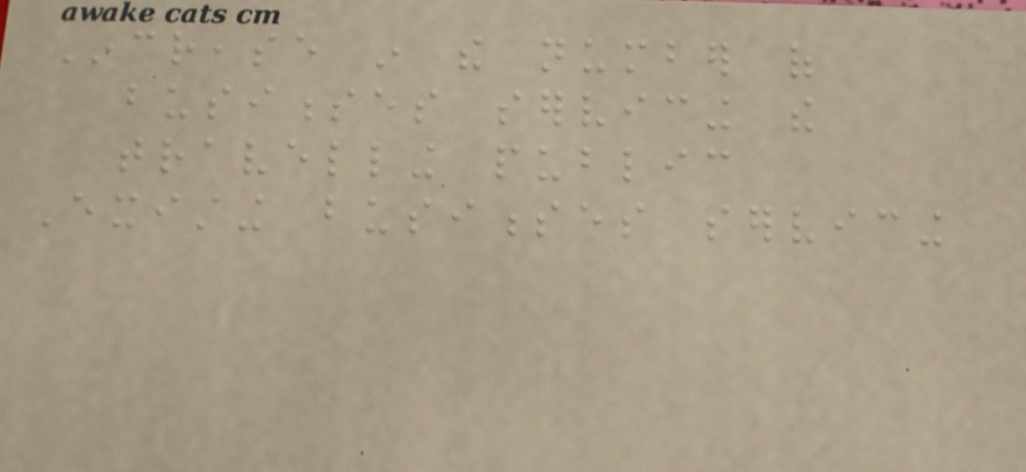Increase in the number of
businesses servicing the
travelling public
Existing businesses servicing
